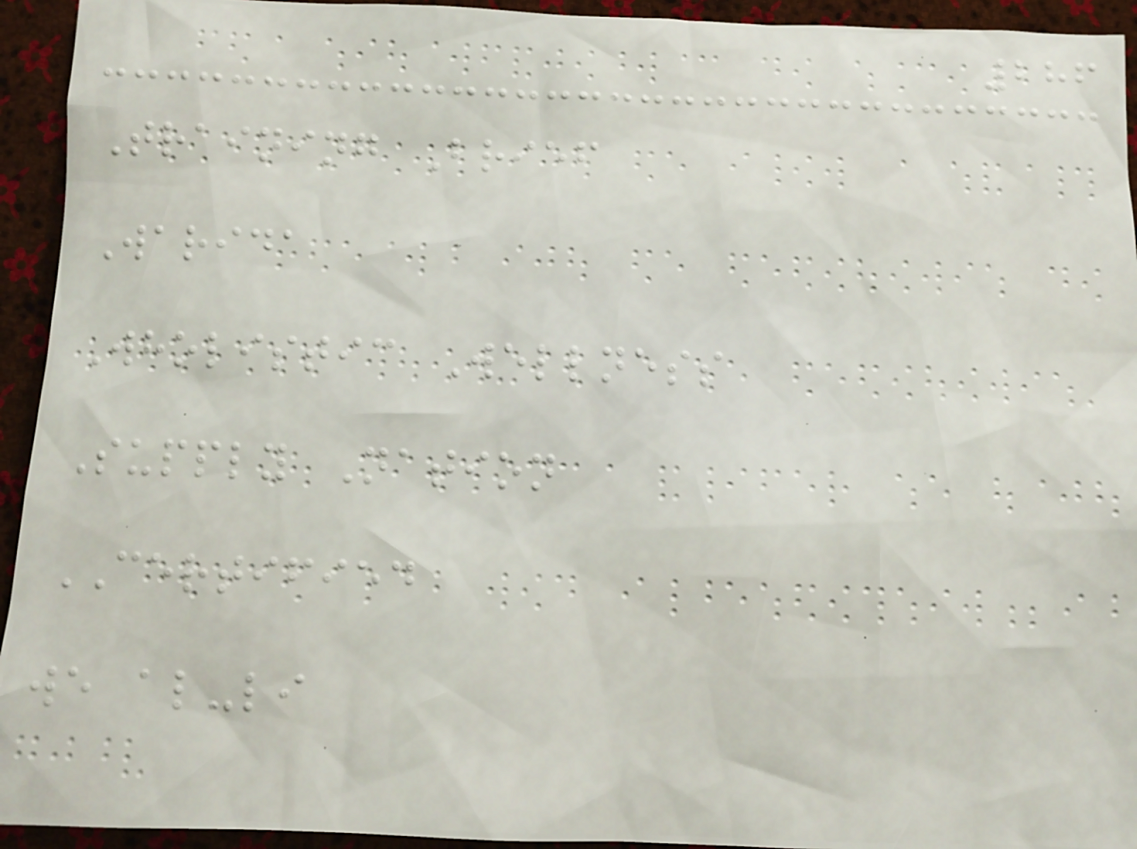286
Training Brief
Warida
Wholistic Wellness
Supply Nation
CERTIFIED
we al-li
